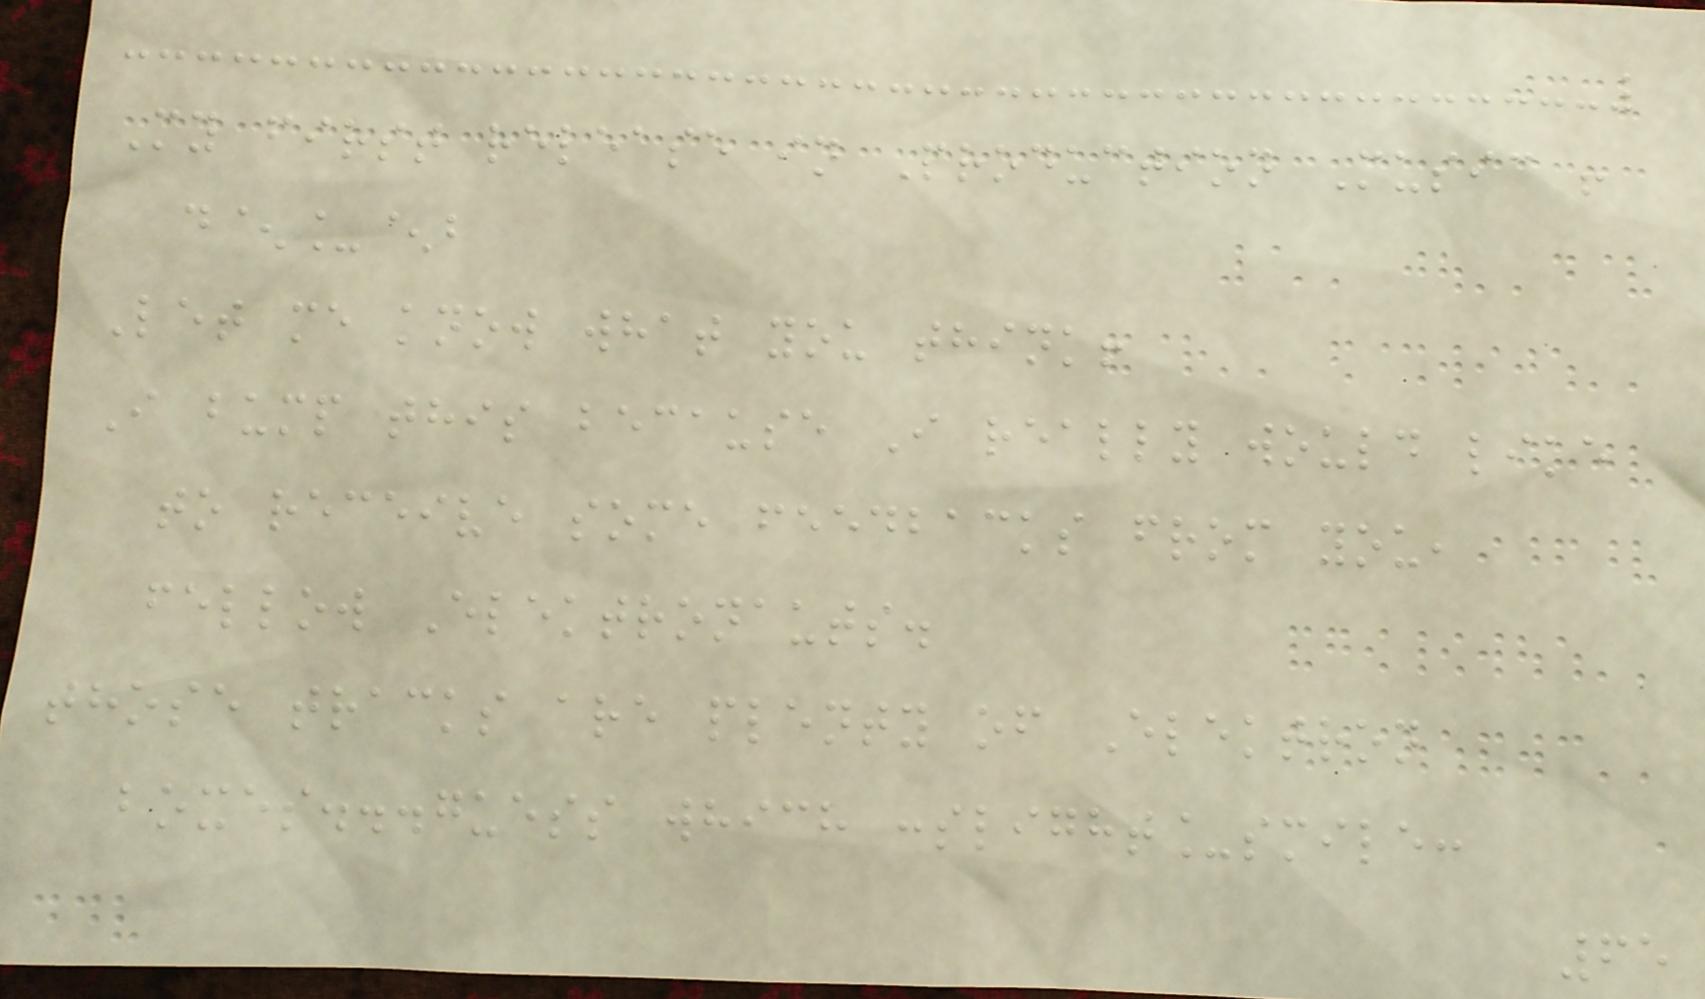My first release in Production Music !
d^_^b
Let me know what you think!
I bump this because I really would like
to receive some feedbacks from you,
fellow Elektronauts.
those tracks are plenty of Elektron
boxes...guess which :slight_smile:
65
